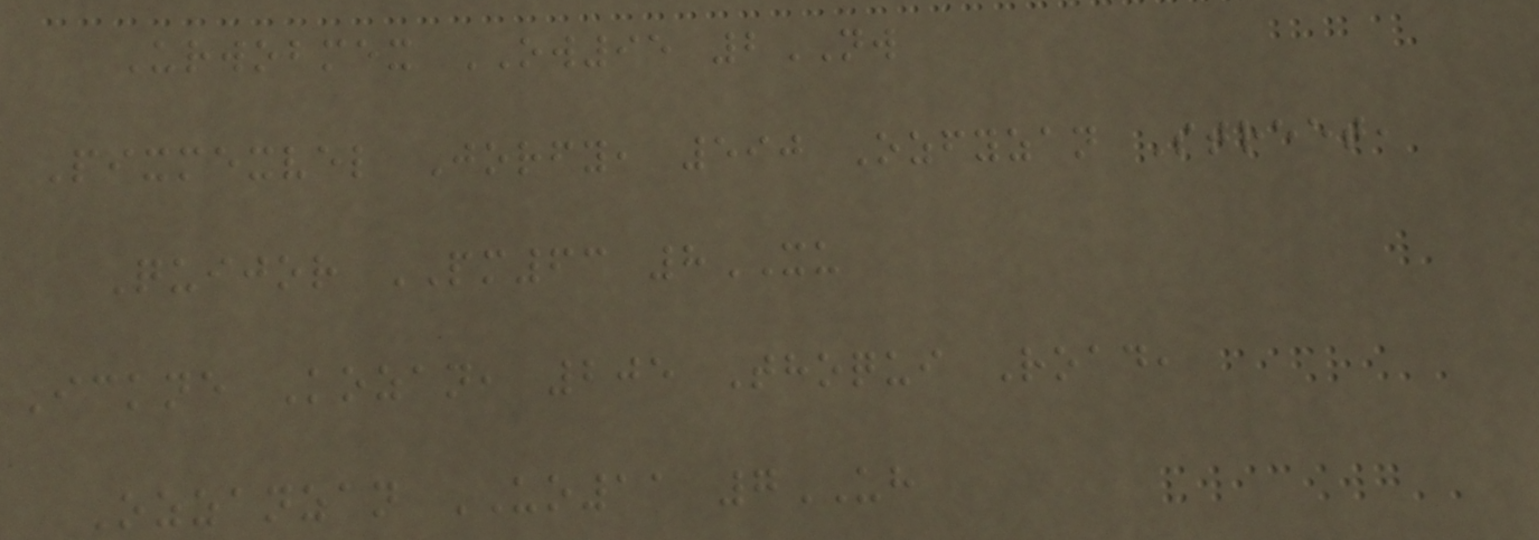Urwobmex OW95 2NW
Pixmexvel Jorfy, 590 Ozfyzan Street,
Quijor PM63 8XU
Ickne Kozan, 205 Thoqui Road,
Ozzanzan UO11 7UH
